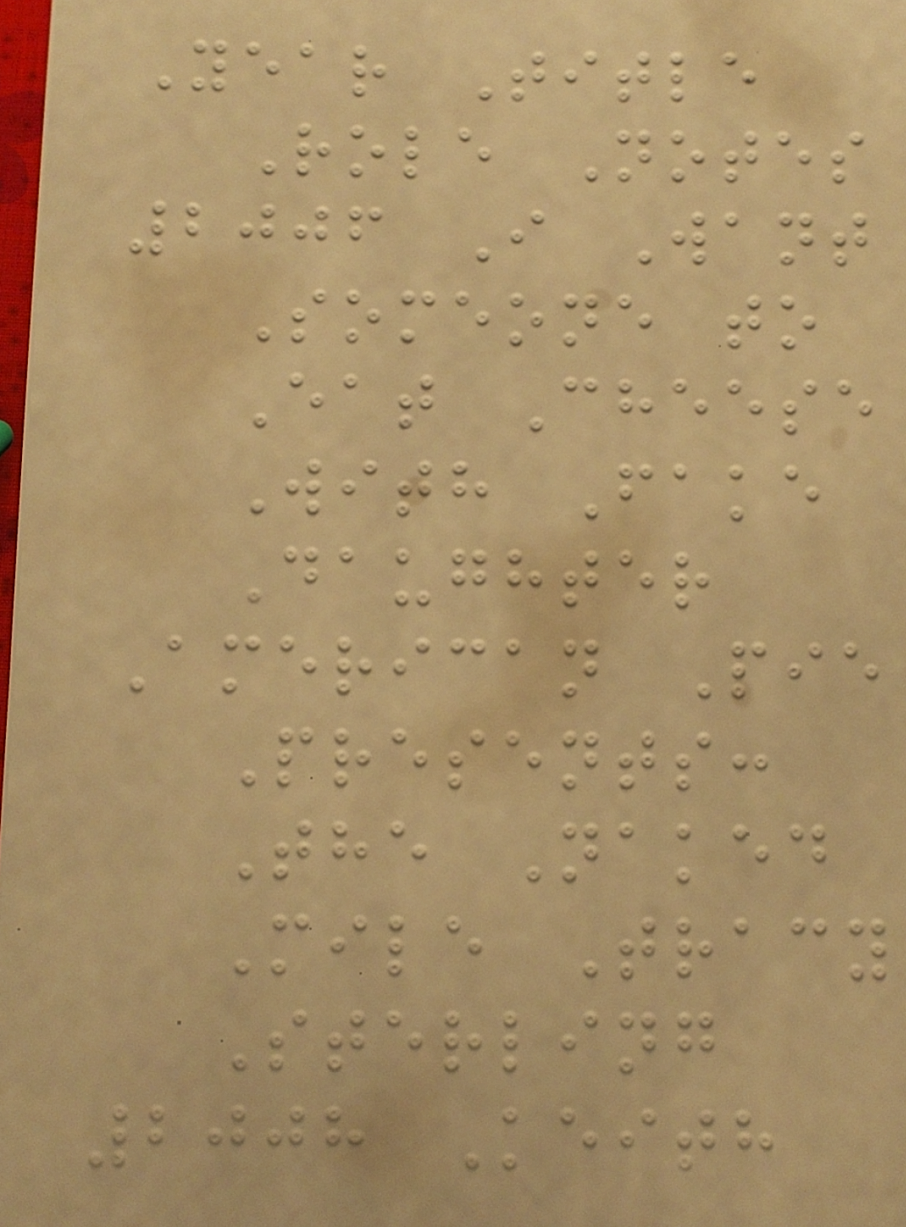Year Title
Role Notes
2006 I Want
Someone to
Eat Cheese
With Fake
Daughter
American Pie
Presents:
The Naked
Mile Tracy
Sterling
2008 Keith
